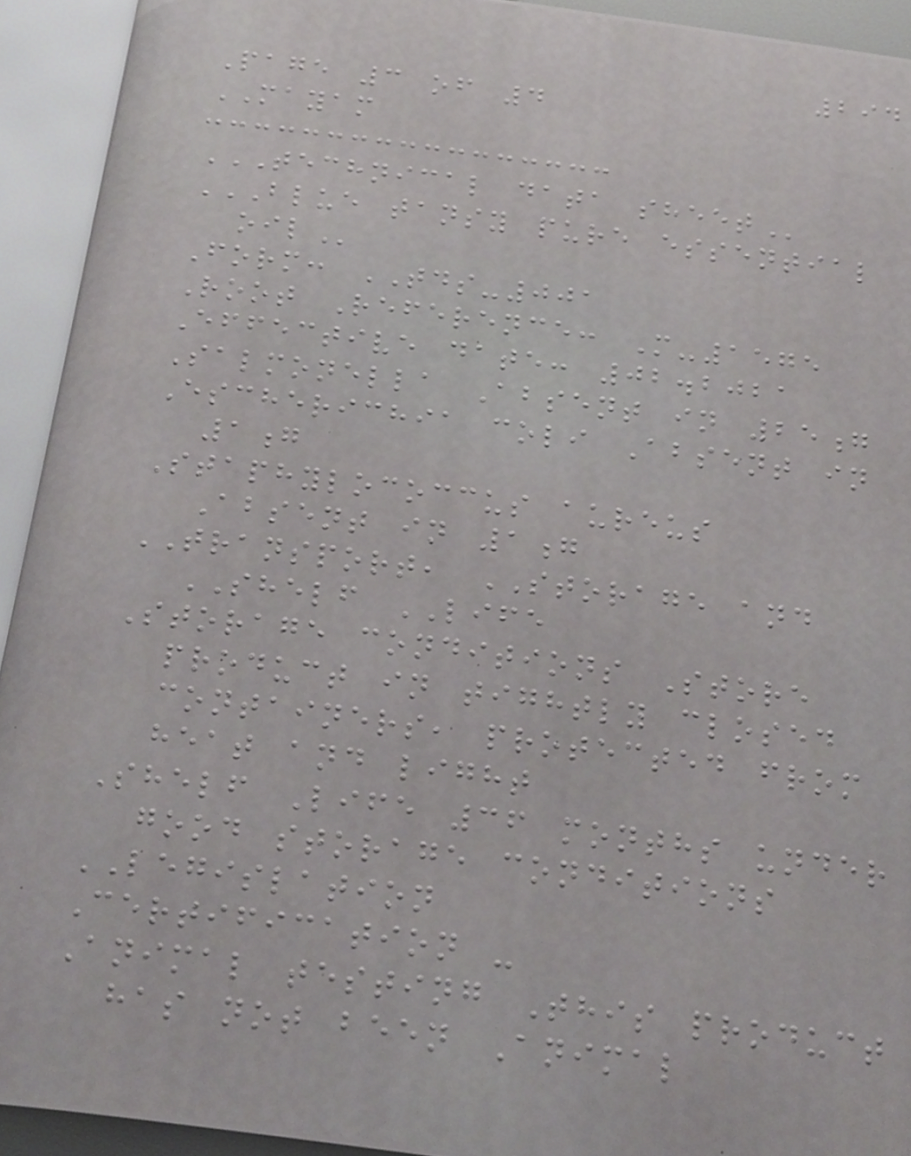294
Page 3 of 4
MAYAM
TECHNICAL DATA SHEET
BLUE TANSY PURE ESSENTIAL
OIL
Form: TDS-001
Root Reference: M-1575
Effective date: 02.2021
Salmonella Absent in 25g
Escherichia coli Absent in
1g
Staphylococcus aureus
Absent in 1g
TRANSPORT, STORAGE and
SHELF LIFE
Storage conditions Store
product in tightly closed
containers, protected from
heat and light
Shelf Life 36 months under
good storage conditions
LEGISLATION
Certification -
Animal testing This product
has not been Animal
